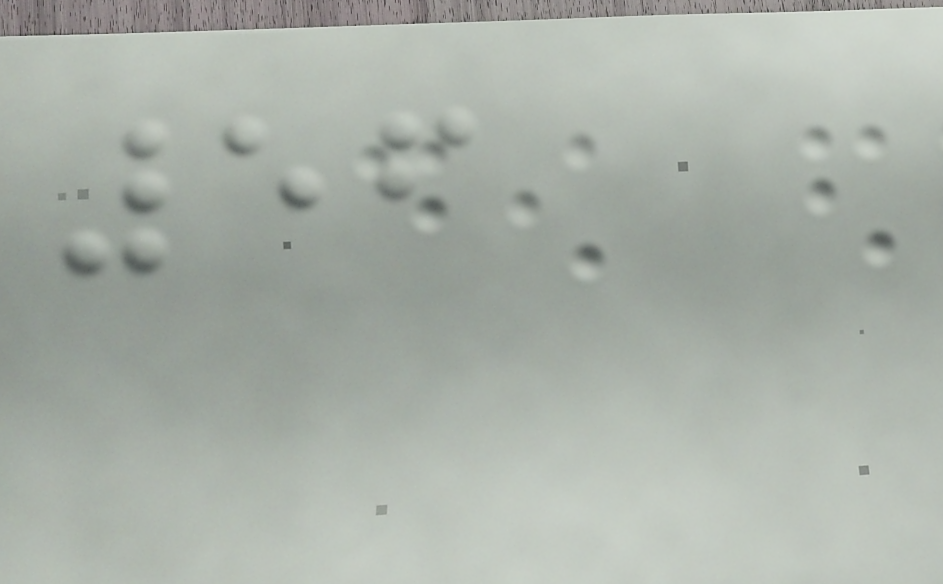56
